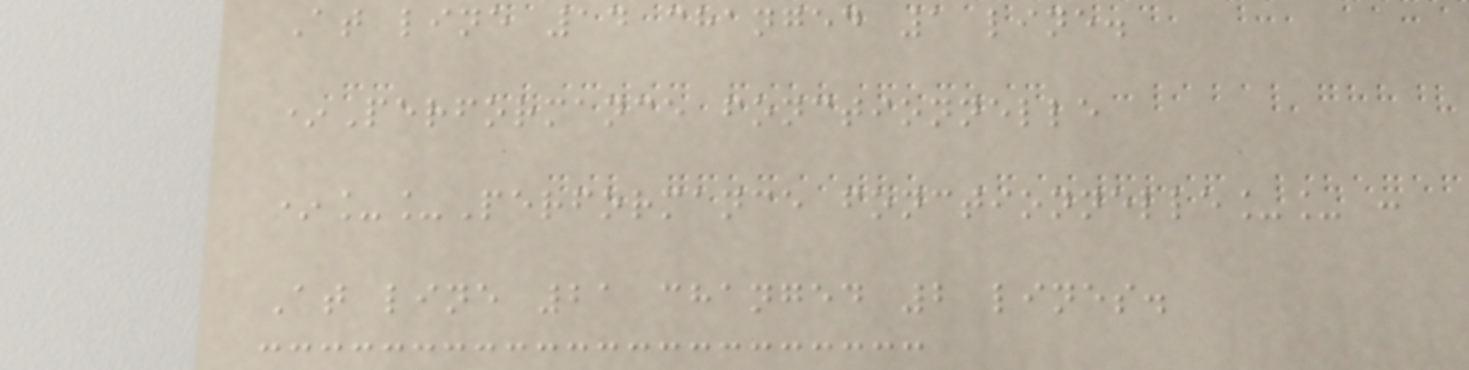At line 14 changed 1 line.
*Performance fonctionnelle
*__Performance fonctionnelle__ :
At line 21 changed 2 lines.
